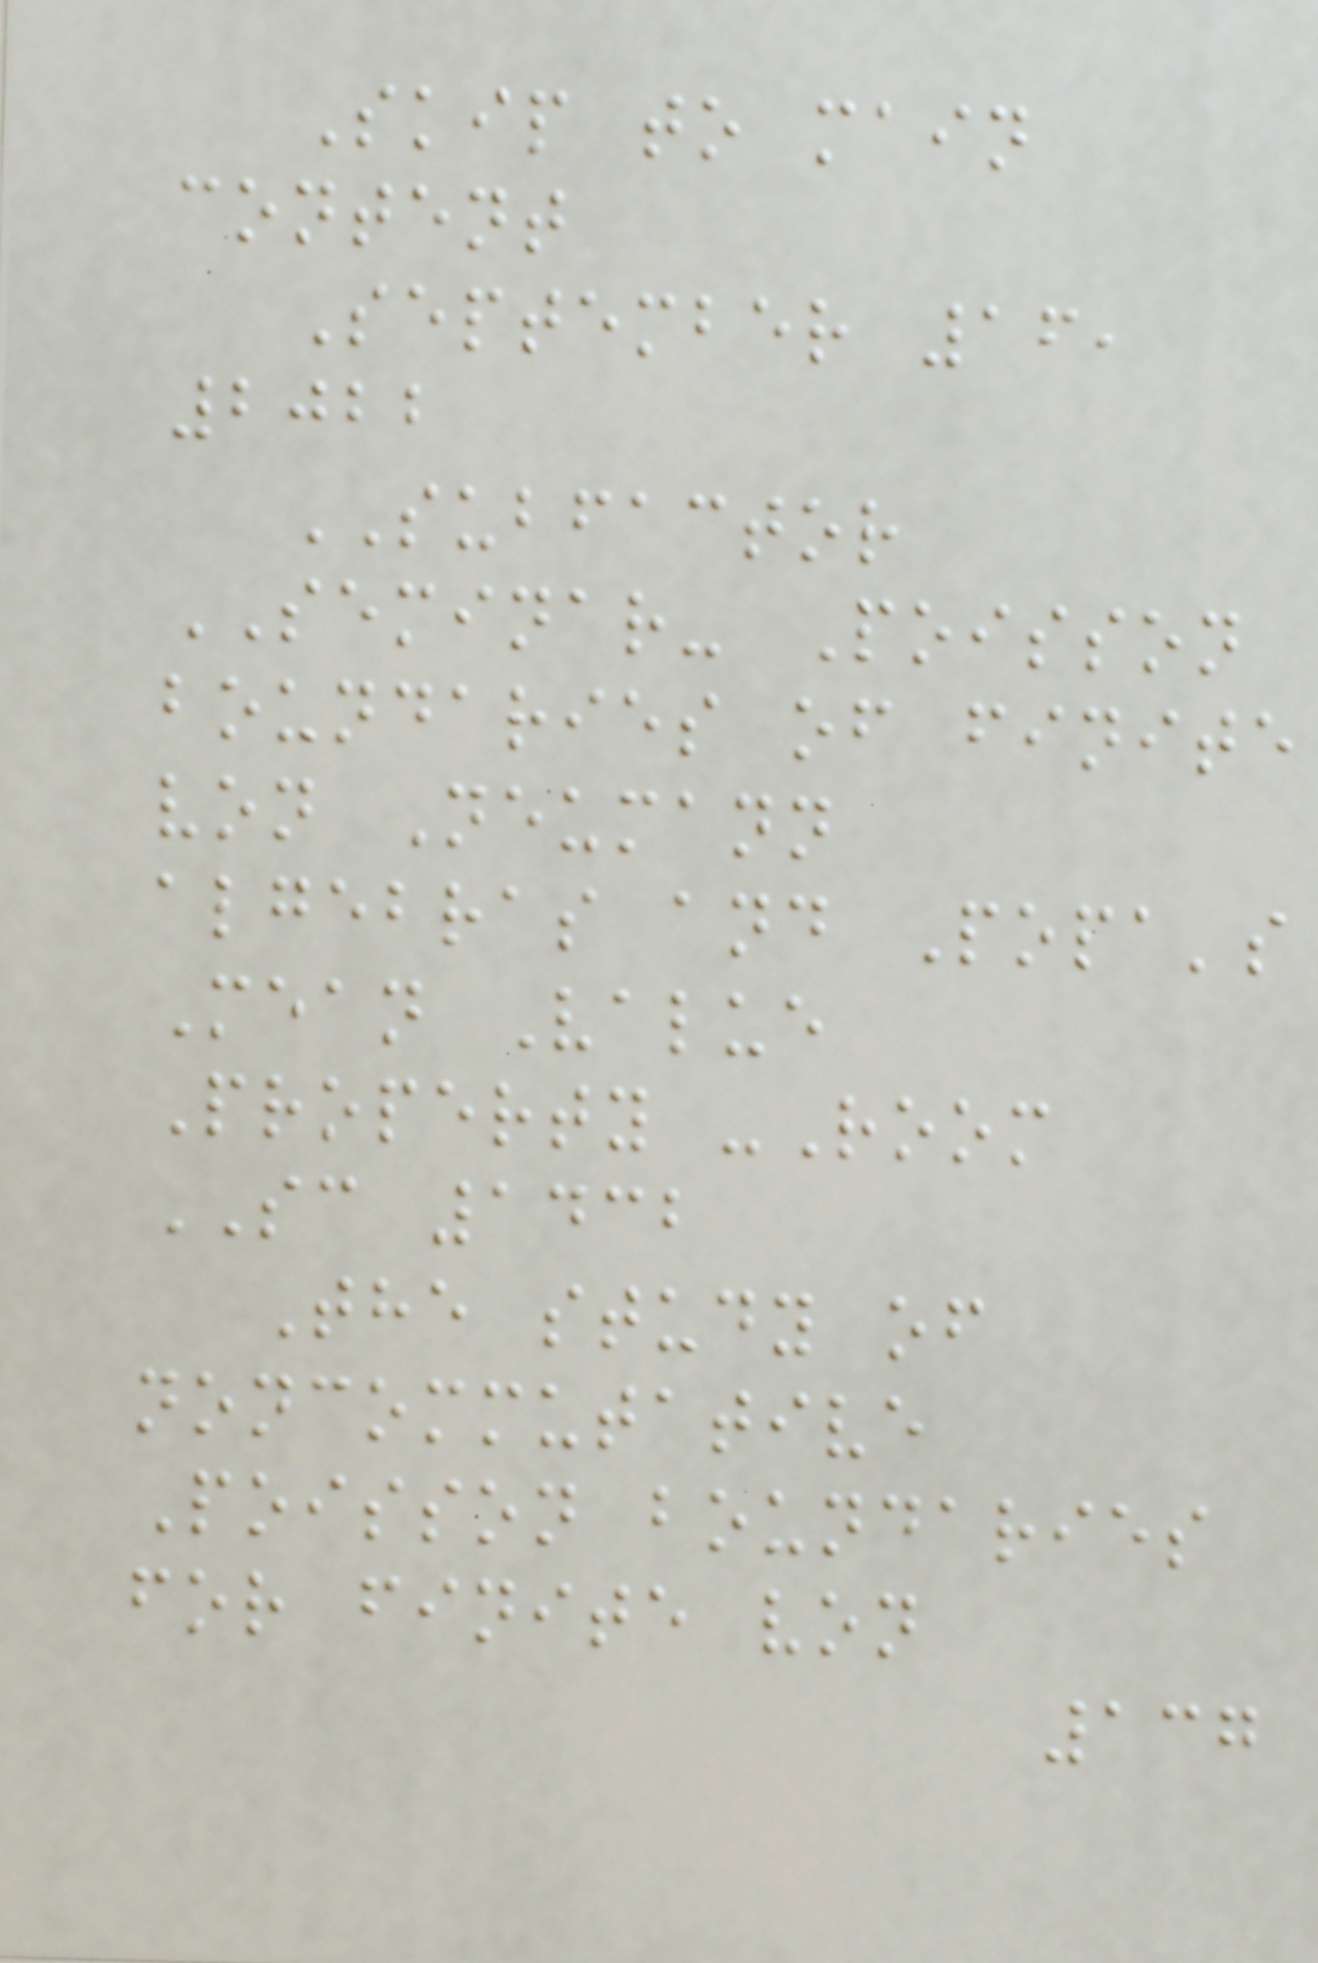Skip to main
content
September 16,
2022
SUBFACTOR
SEMINAR- Poisson
boundaries of finite
von Neumann
algebras and Popa's
Mean Value
Property -Room
SC 1432
The study of
noncommutative
Poisson boundaries
for finite von
137
